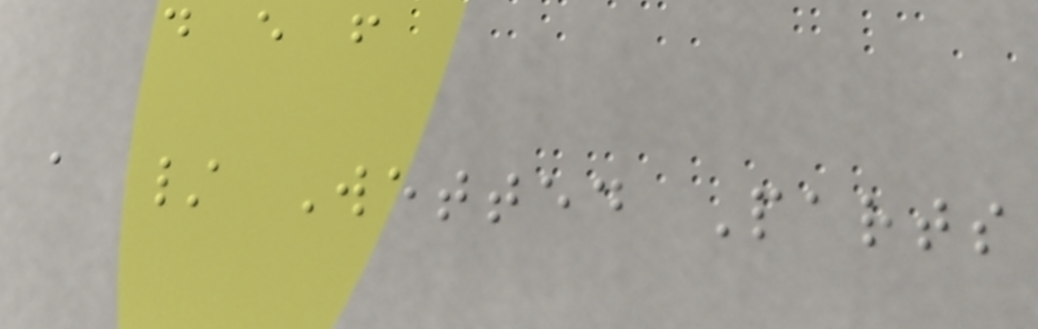d e f
a / Wetted Parts
